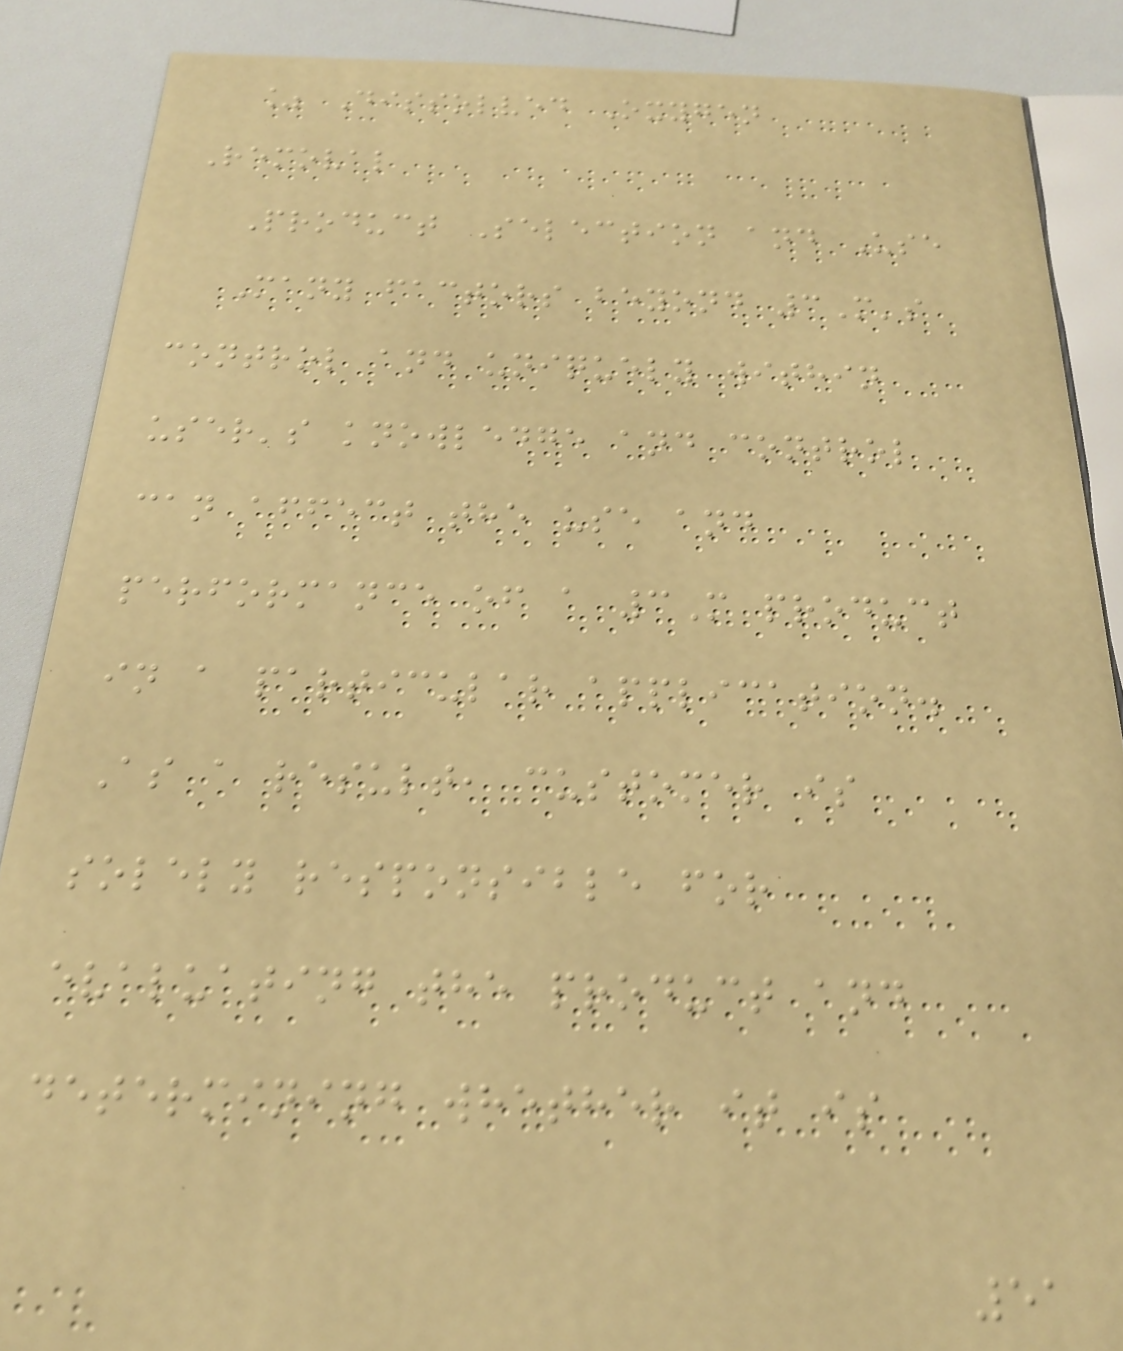% Dissolved Oxygen
Removal
Product Selection and Use
Many factors beyond 3M's
control and uniquely within
user's knowledge and control
can affect the use and
performance of a 3M product
in a particular application.
As a result, customer is
solely responsible for
evaluating the product and
determining whether it is
51
